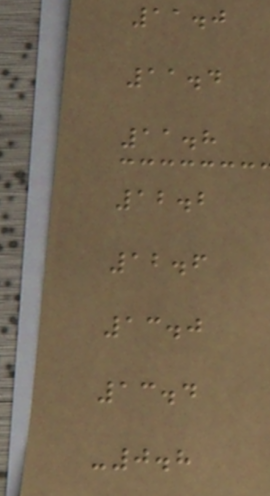11.0
11.4
11.8
12.2
12.6
13.0
13.4
-0.8
